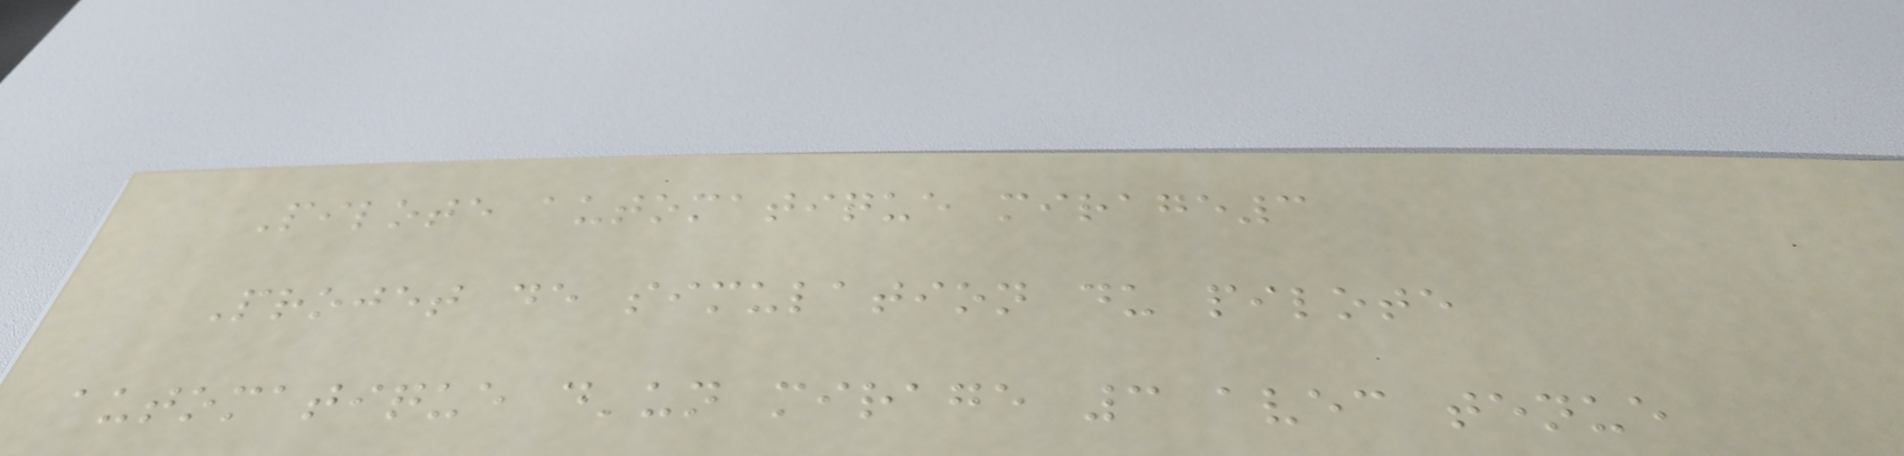Pilote automatique mirage3
Projet de simulation du pilote
automatique d'un mirage 3 avec tenue
